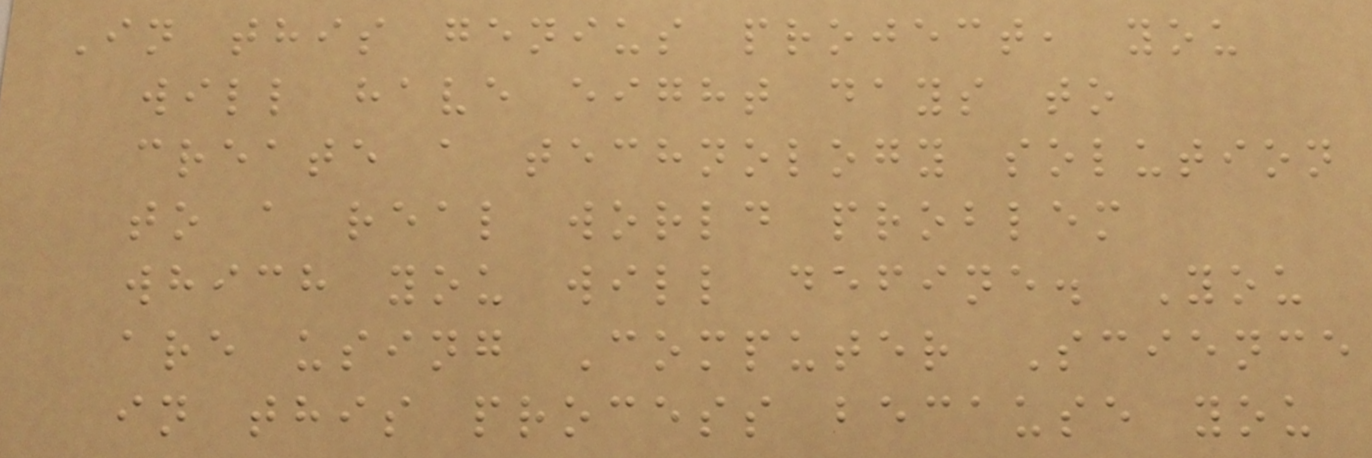In this genius project, you
will have eight days to
create a technology solution
to a real world problem
which you will define. You
are using Computer Science
in this process because you
